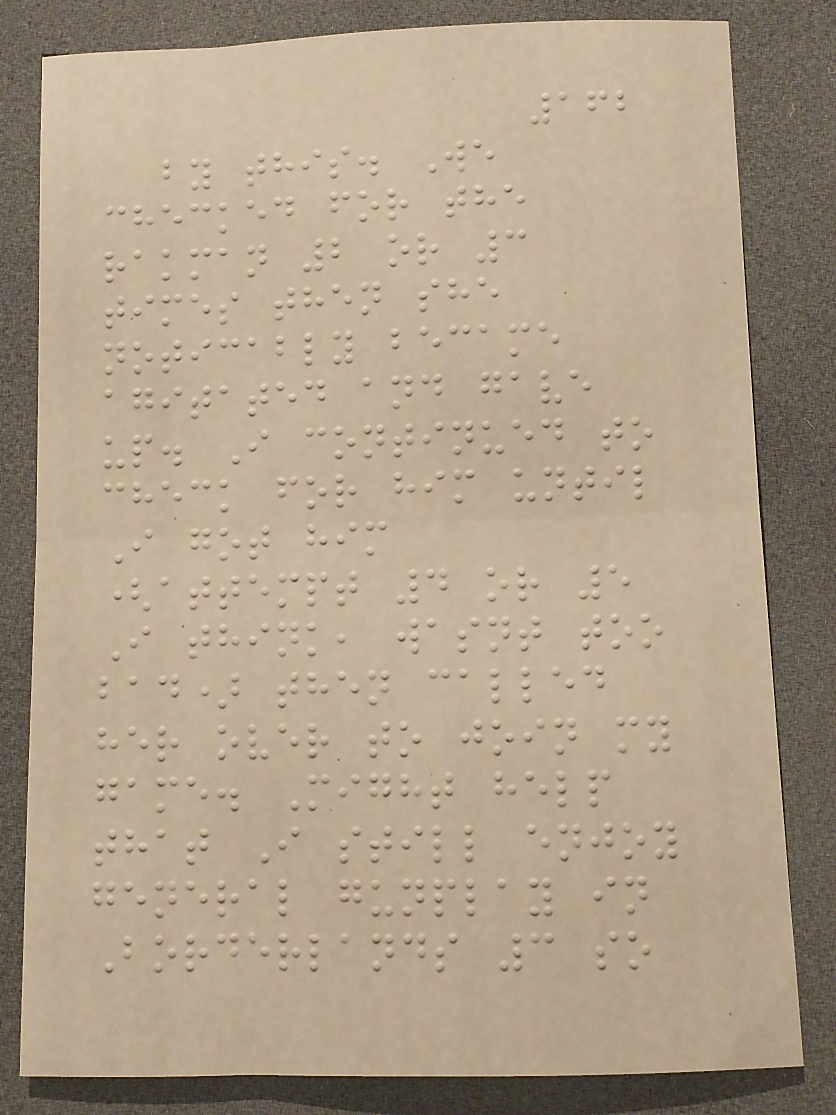162
by this. We
checked for the
rakman 2 or 3
times then she
noticably became
agitated and gave
up. I continued to
check for him until
I got him
(attempt 4 or 5
I think, wasnt too
bad) then called
her over to join my
game. Might help
that I still enjoy
general gunplay in
Borderlands 3 so
